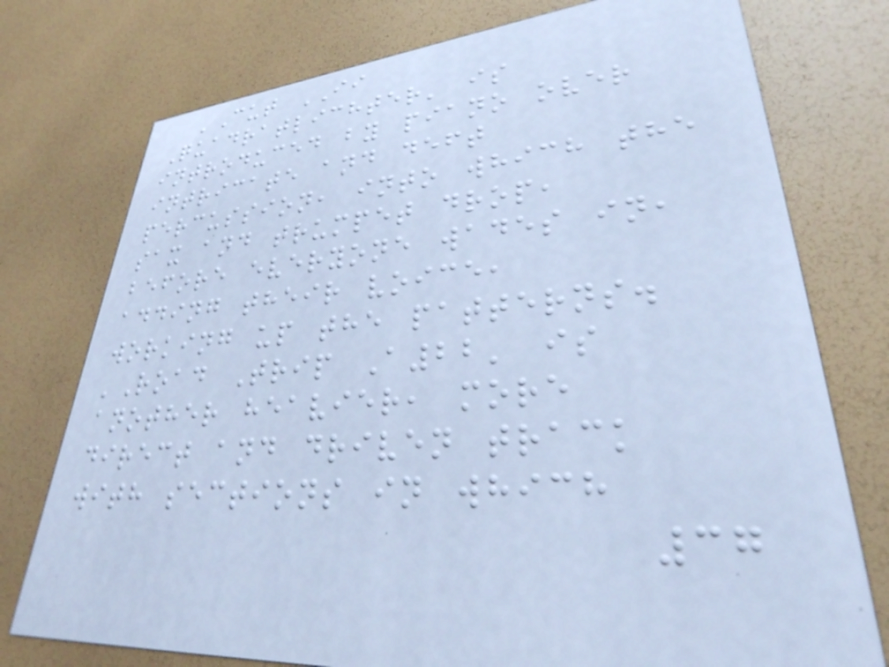'Cut II
Quadratlichter' is
introduced by piano over
intricate and deft
percussion, into which the
sax and trumpet drop,
before everyone wades in,
adding their voice,
working up the patterns.
'Road Trip A22' is
another heavier, more
direct and driven track
with sections in which
37
